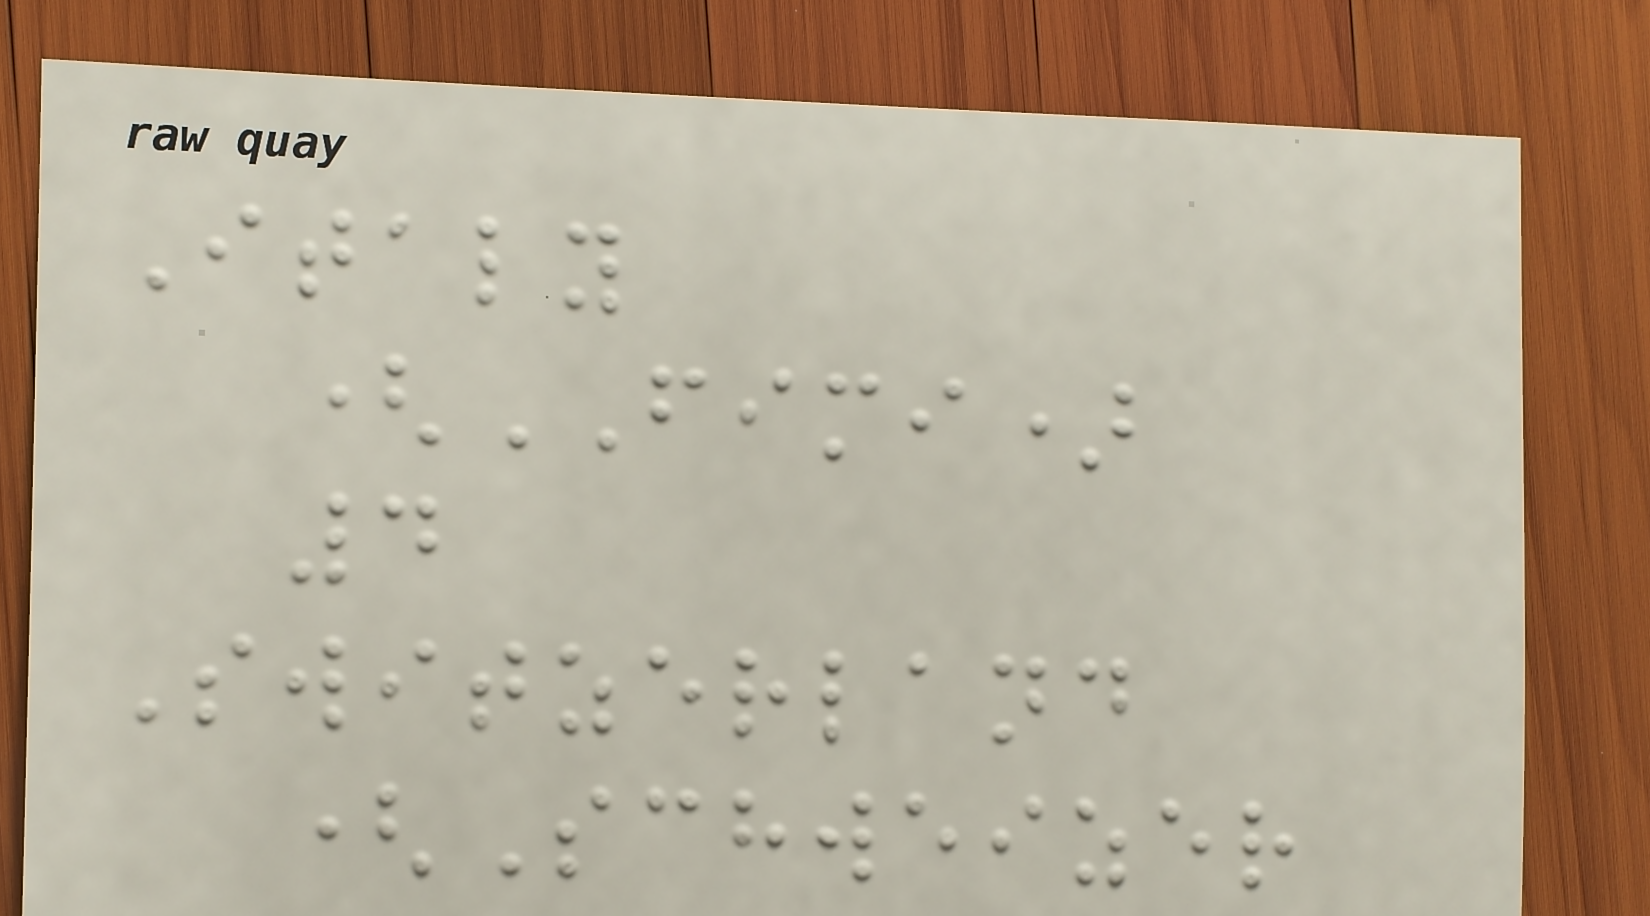Italy
(FIMI)
4
Switzerland
(Schweizer
